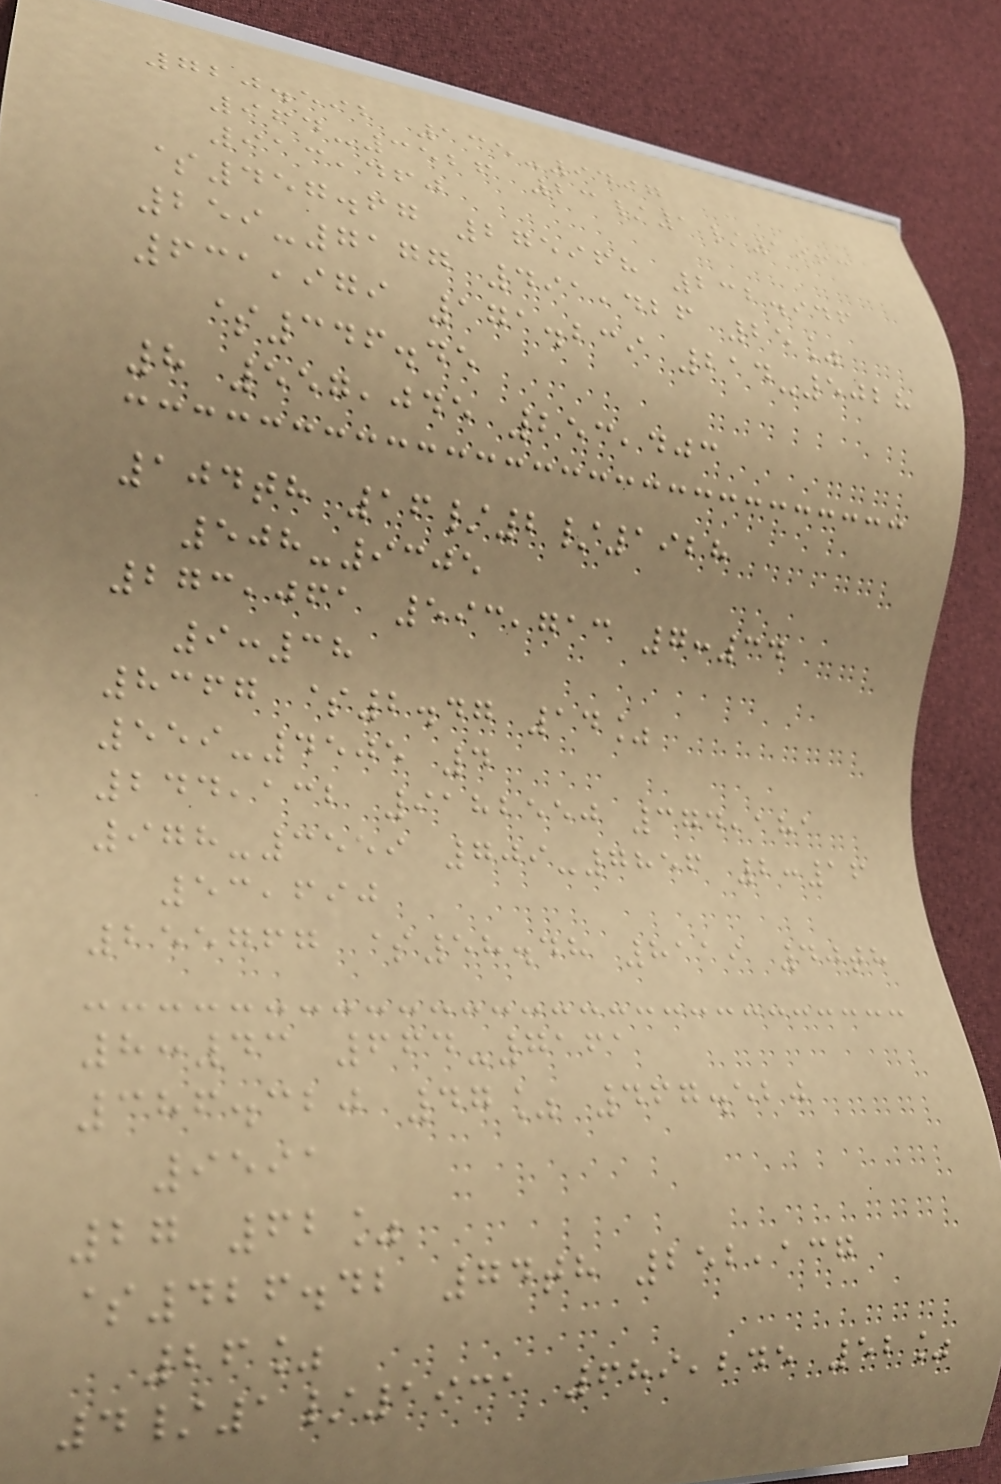720.592 135-9497
964-3526 23/1/1963
913,460
$457.67 275968 232.946
259-7177 491,426 25%
631,979 171.239 214-5028
$346.45
8 557,045 253,403
104th 16/2/1928
508-9305
273,061 593,713 7:34
9:38
8367 $2.47 14%
559-4505 4
244,132 9182550 374,181
978-3559 709-7856 2:16
53,690
255767 $58.48 8119 40th
8:43 664-7161
386.320 47% 467.520
9591
27 62%
$426.42 74th 252,137
26%
4/1/1931 689,245 52%
